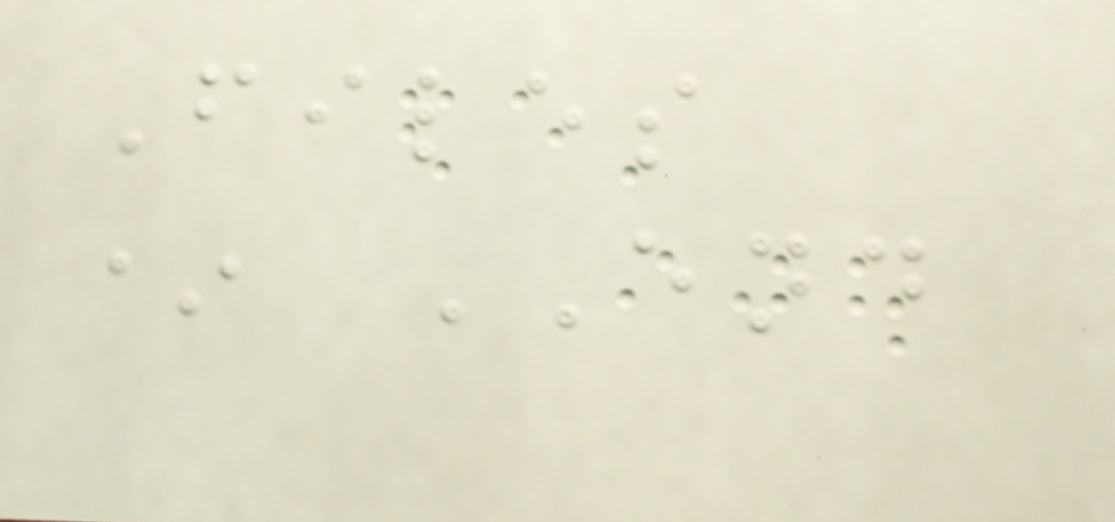Files
* END
